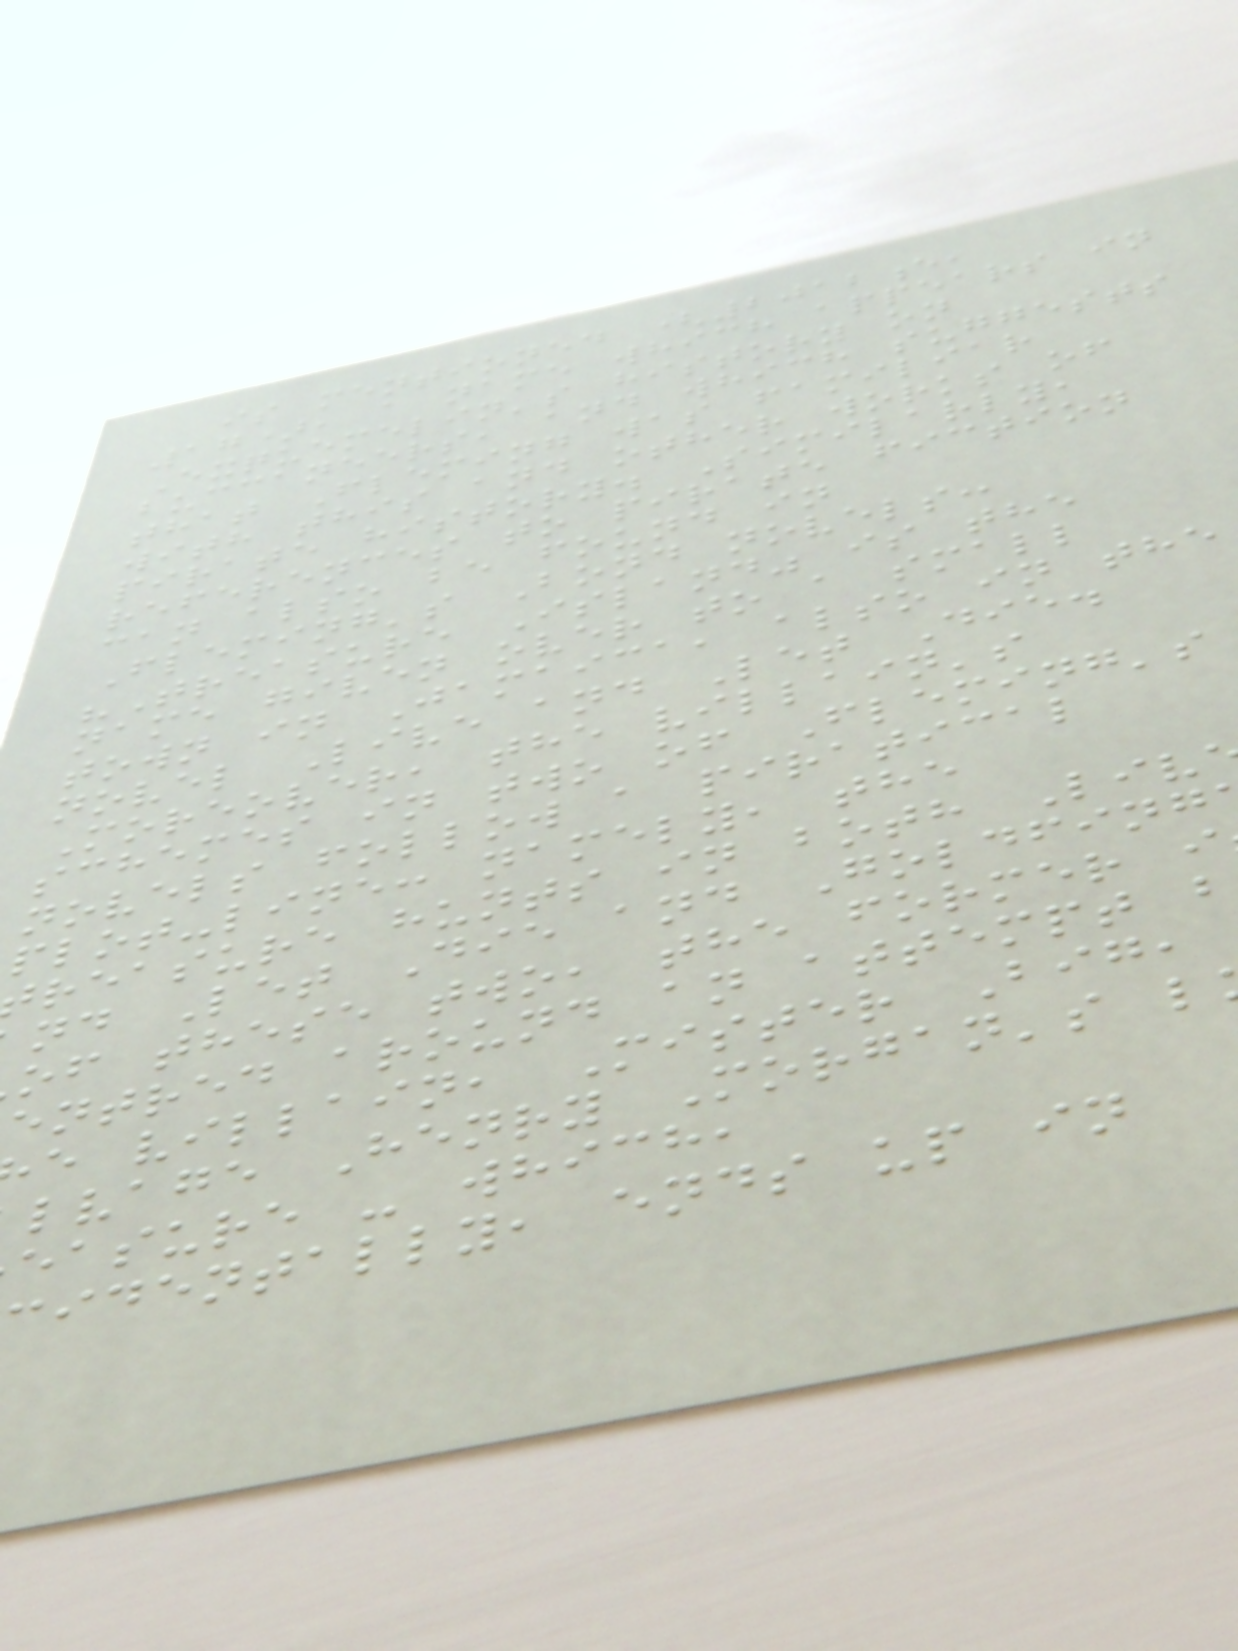is mentioned (2012e,
17), a name which appears in
Exquemelin's history on
buccaneers, and which suggests
that Fleming was familiar
with this and other works of
pirate history. Similarly,
references to pirate fiction
can also be found in
Fleming's Bond novels:
"Treasure Island" is the
name given over to a small
town in Jamaica, also in the
novel Live and Let Die.
Moreover, the villain's
schemes in two of Fleming's
novels follow a piratical
plot-line: namely, the
reasure hunts in both Liv
nd Let Die and Goldfing
of these two, the former i
entred around an attempt b
e villain, Mister Big,
lvage Henry Morgan's l
easure - which,
cidentally, ends up in
